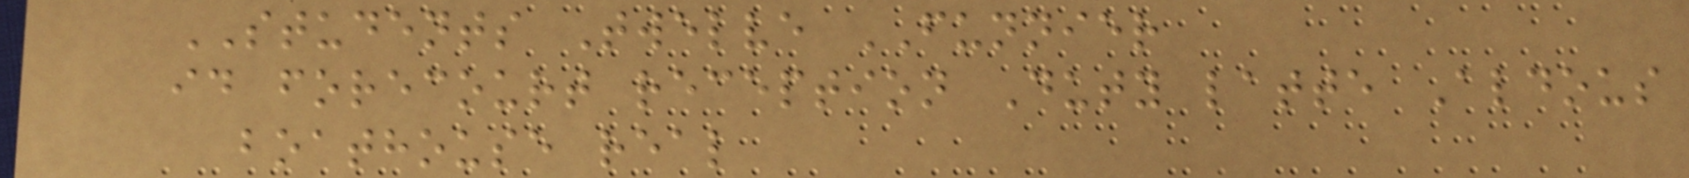STUDENTS Twelve FUNNIER
id forecourt reception Duty latte Aldous
boathouse real
